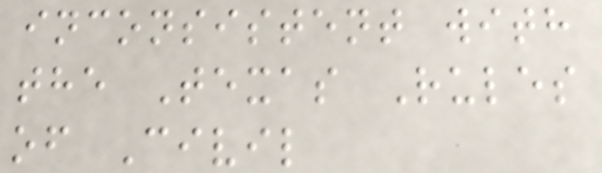inconsistent with
the Texas Rules
of Civil
